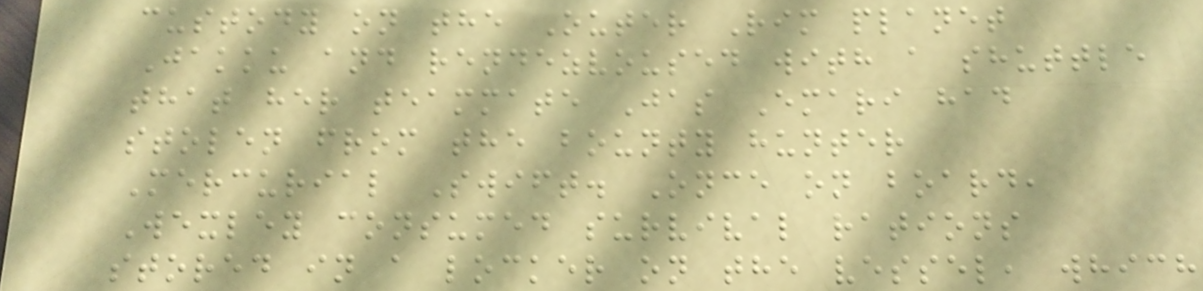custody on the Outer Rim planet
Jakku and rendezvoused with a shuttle
that her teammate Jas Emari had
stolen from the bounty hunter
Mercurial Swift. Once on board,
Wexley consumed survival rations
stored in a locker on the vessel, which
